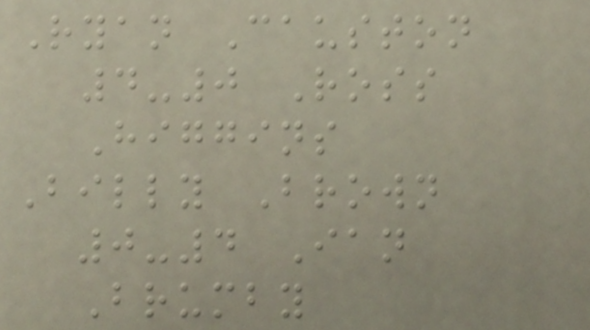Ryan Causton
4-0 Ross
Higgins
Billy Brown
0-4 Ian
Brumby
